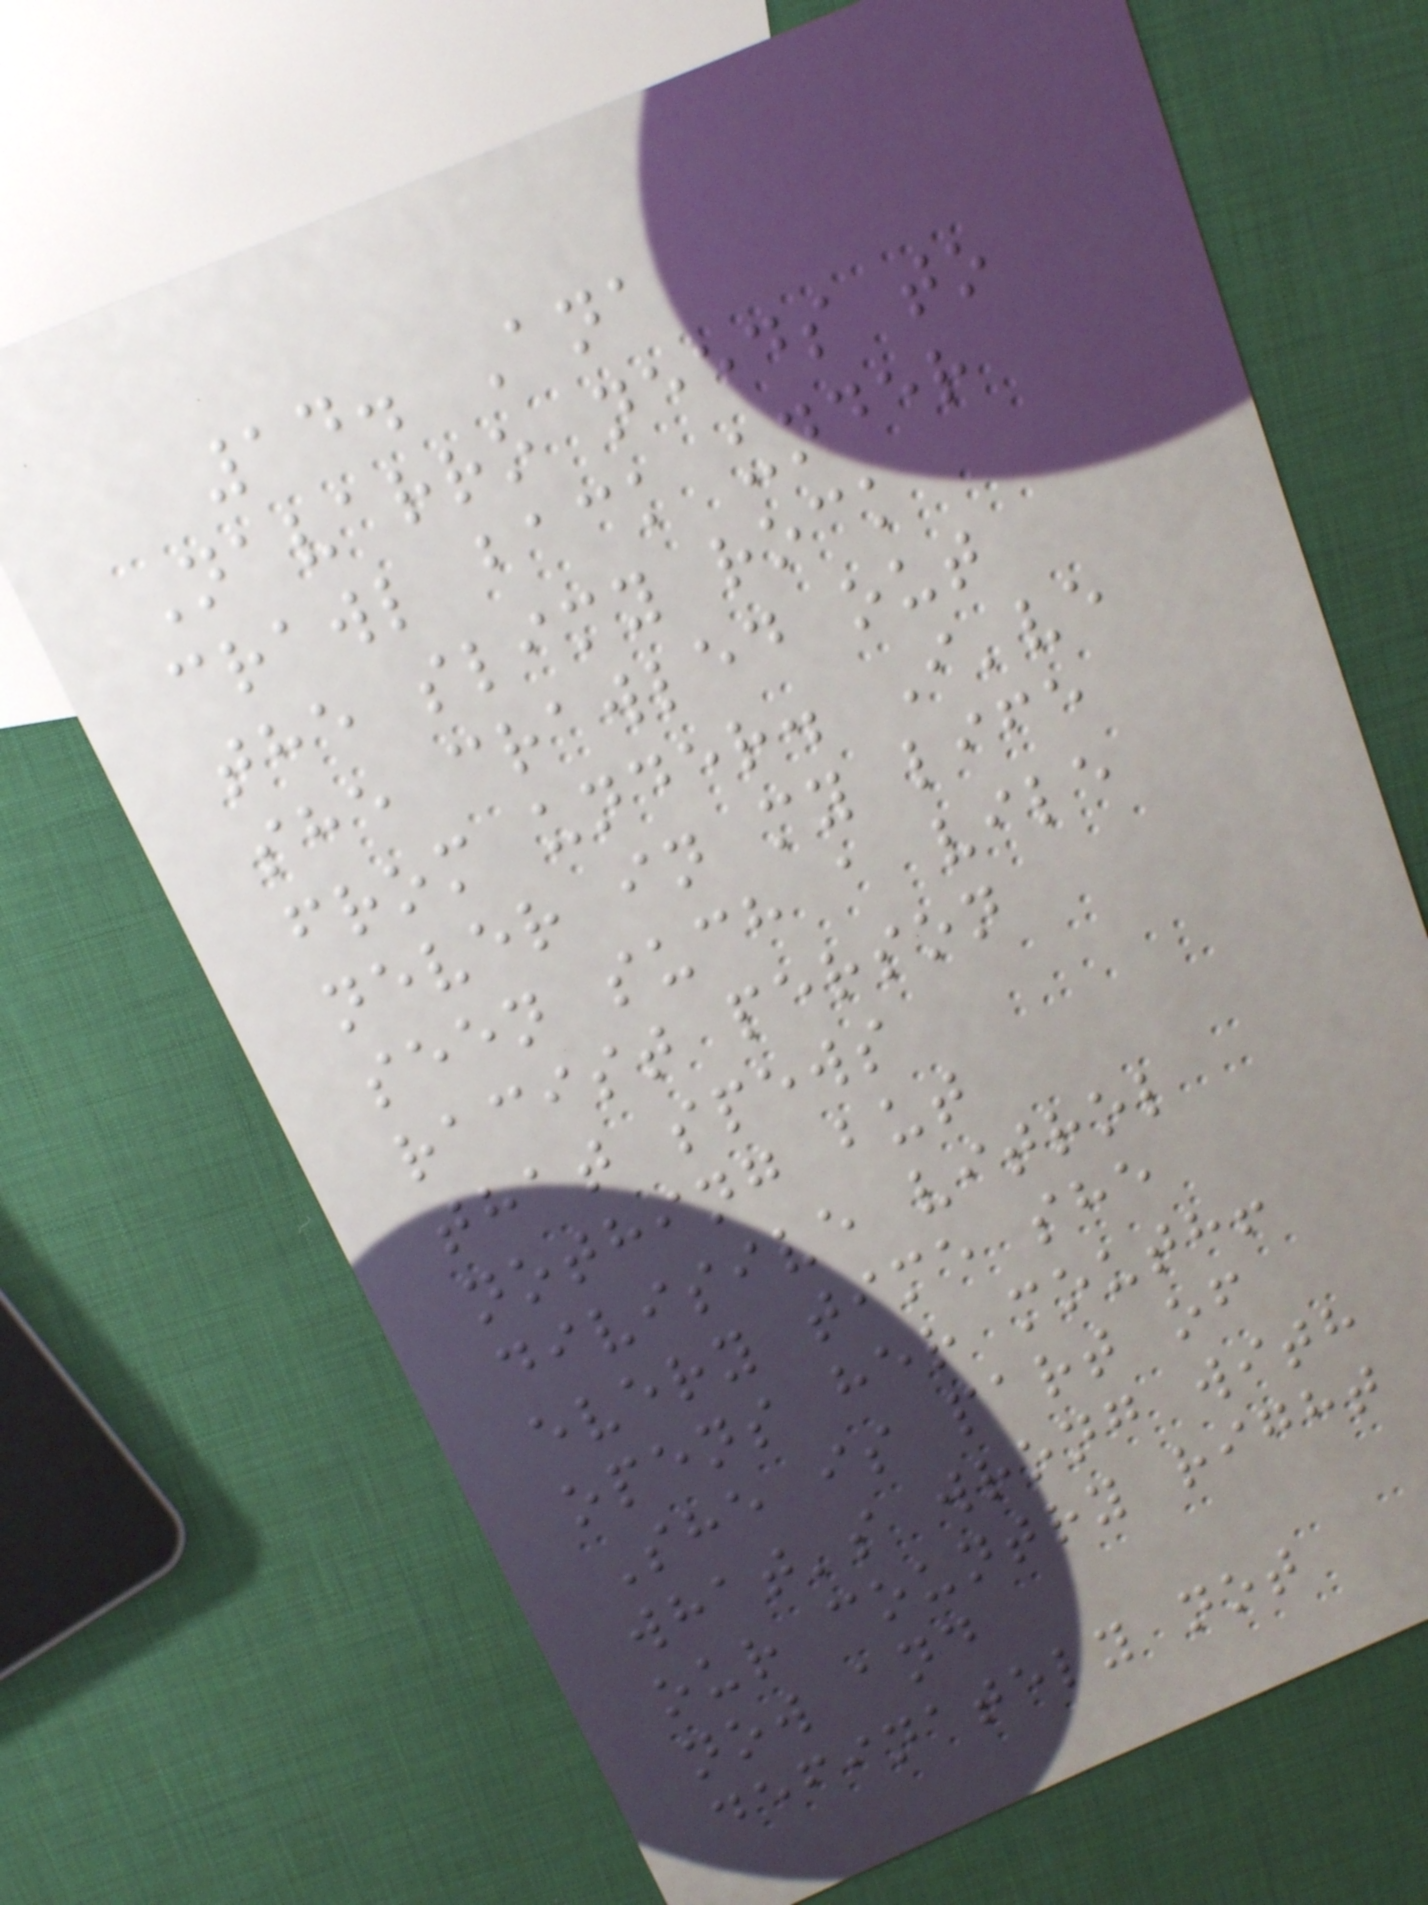14. Ana
Navarro needs to
crawl back under
the slimy rock
she crawled out
from under. I've
never in my life
seen such a vile
racist person
that spews
nothing but
divisive vitrol
every time she
opens her mouth!
She is part of
what's wrong with
our country right
now and
definately not
